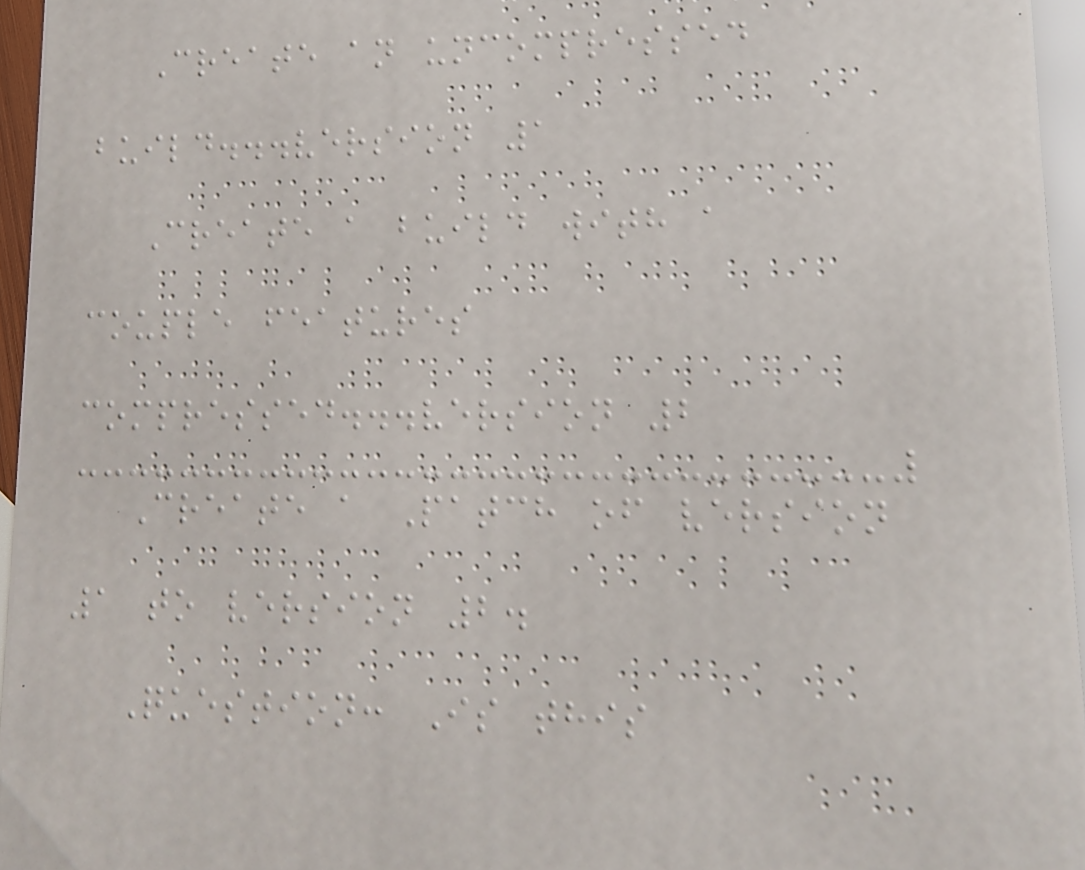Create an uncompressed
build...version 1
Create a build with a
couple features
compressed...version 2
Create a Patch of version
1 to version 2.
Question: Is this
